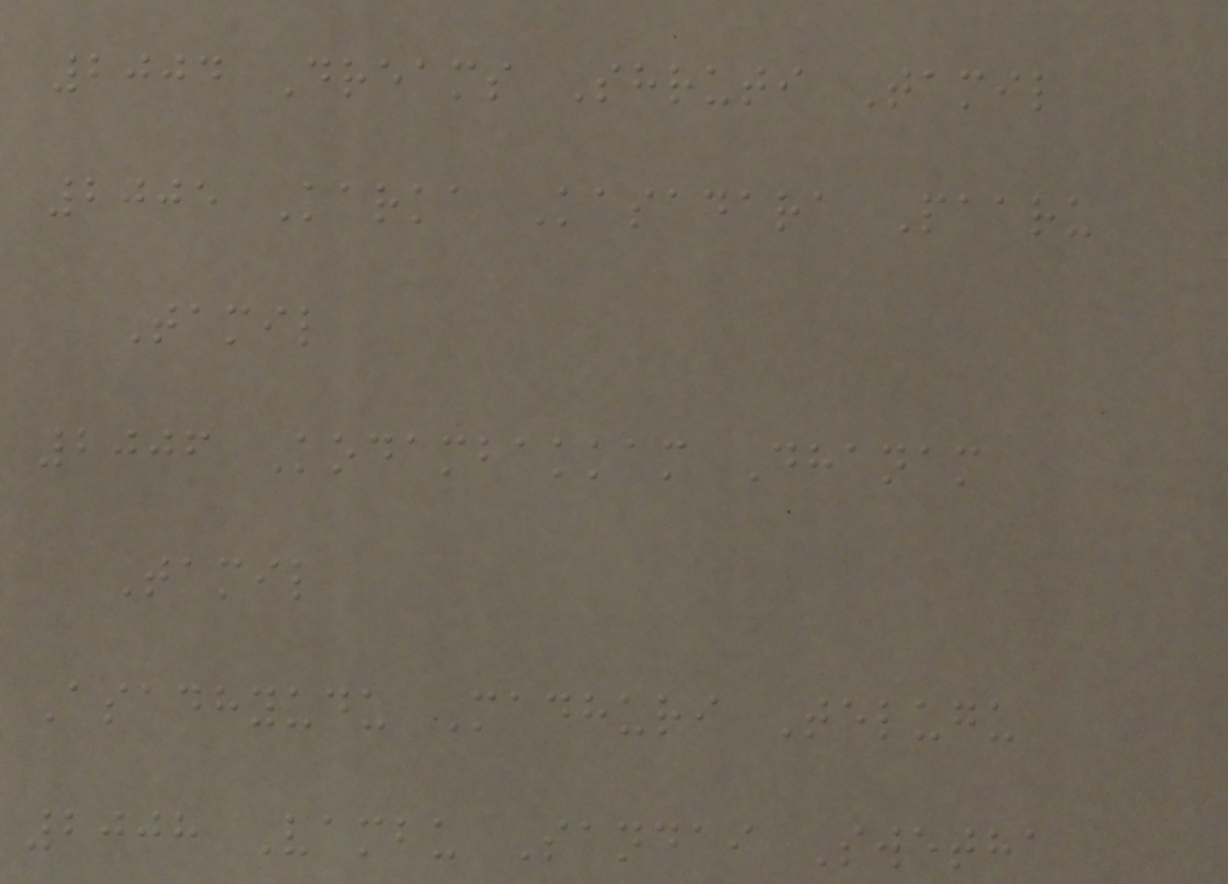2004 Dreams Shruti Tamil
2005 Karka Kasadara Paaru
Tamil
2006 Kodambakkam Dhanam
Tamil
Asadhyudu Madhuri Telugu
2008 Vambu Sandai Swetha
